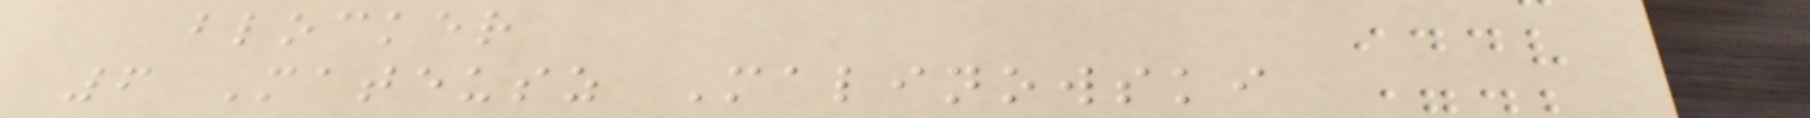blocker
6 Mateusz Malinowski
